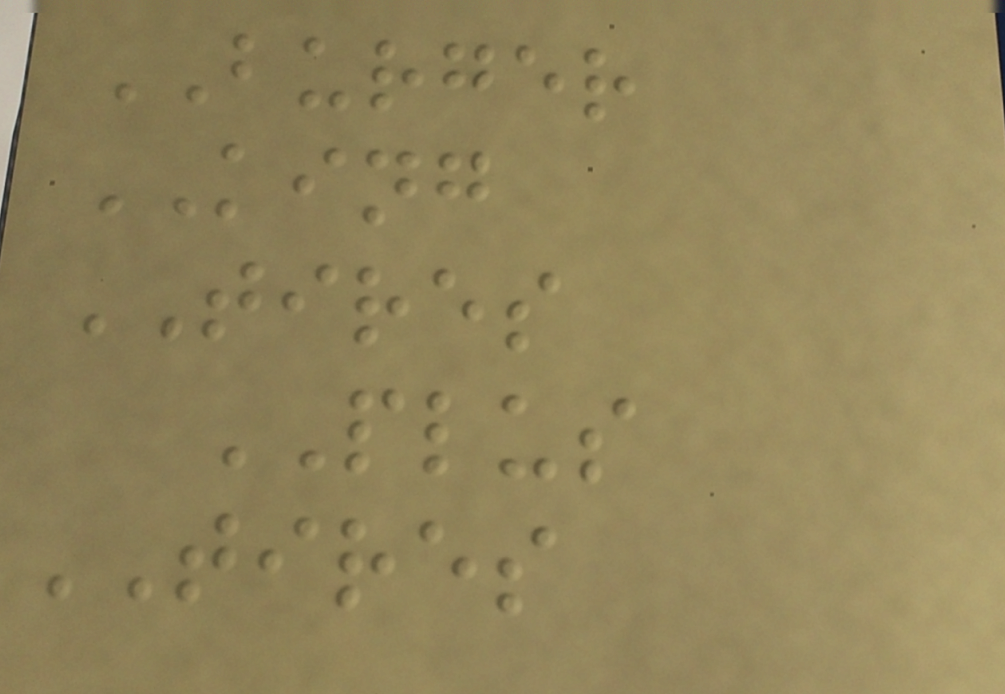BURGER
KING
TIRES
PLUS
TIRES
